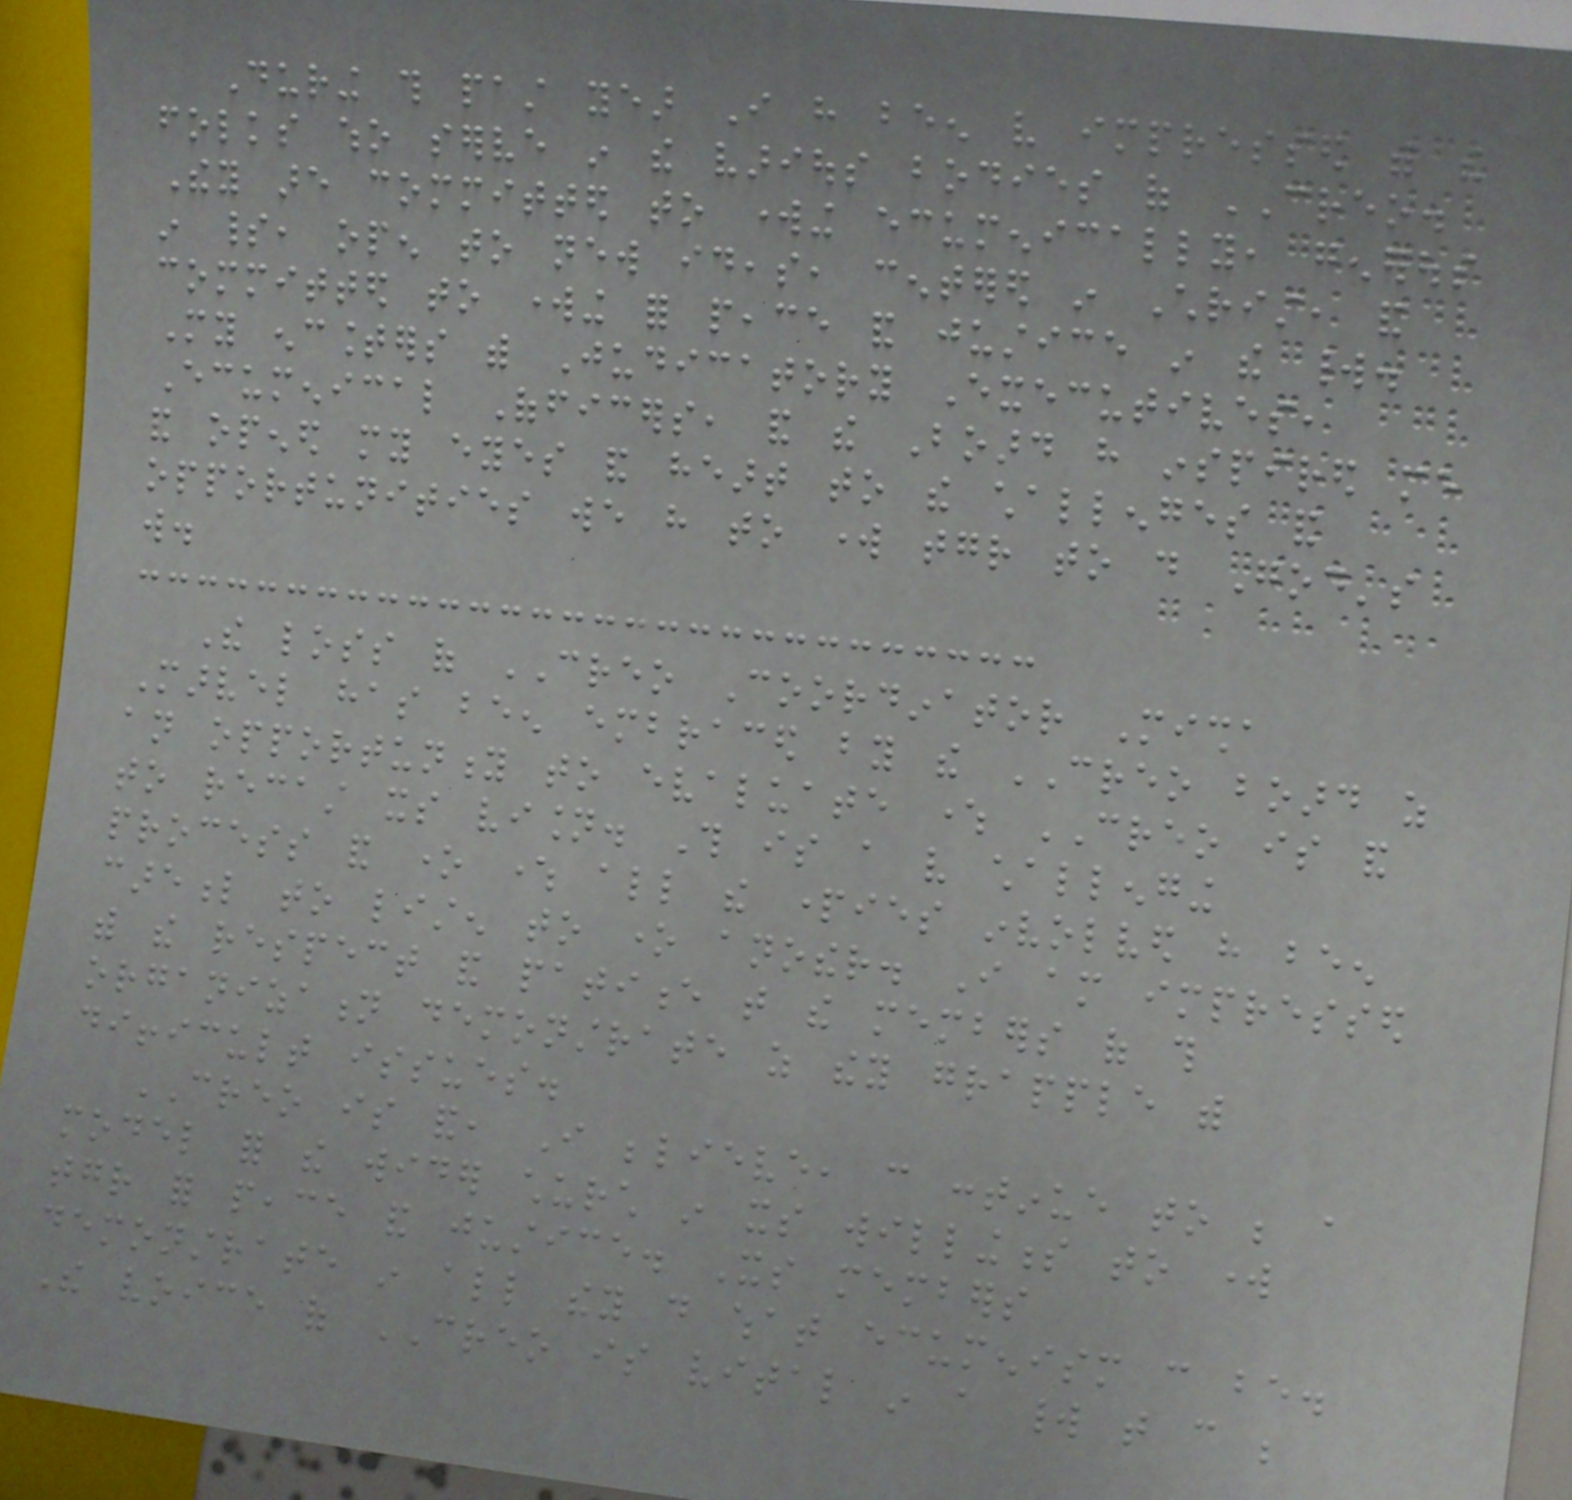During this past year I have been very impressed with the
folks who serve in the various bodies of CREO.
They are committed to working ecumenically, generous
in spirit, open to new ideas, centered in Christ, and
committed to working for peace and justice in the world.
My encounters with Judicatory Executives,
Ecumenical Officers, and the Board have inspired me
and opened my eyes and heart to the challenges and
opportunities we have to work together to do God's
will.
The loss of CREO Coordinator Misha
Marvel has been embraced by the CREO board as
an opportunity to evaluate where CREO is and
to recast its vision. This is a very challenging
process and one where all the parties involved have been
careful to listen to one another. I am impressed
with the respect and patience that the members of this
organization demonstrate as they grapple with
difficult issues.
CREO is and, I believe, can continue to be a
model for the wider church in its willingness to work
together for peace and justice. Its members
demonstrate in all they do what ecumenism can be.
The voice of CREO is vital in a world that can be
